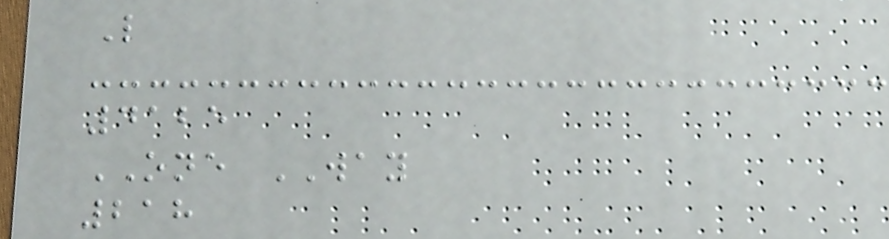L
4125
ONE WAY
218
